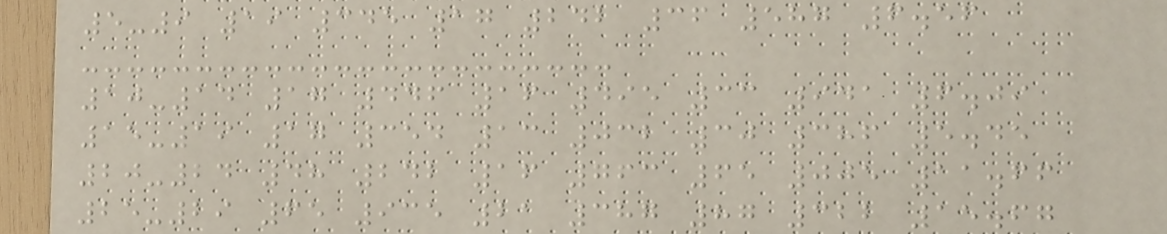5-9 19 345 17 242 36 587 6.56
10-14 17 446 16 495 33 941 6.09
15-19 17 354 13 032 30 386 5.45
20-24 48 242 16 763 65 005 11.66
25-29 65 935 21 387 87 322 15.67
